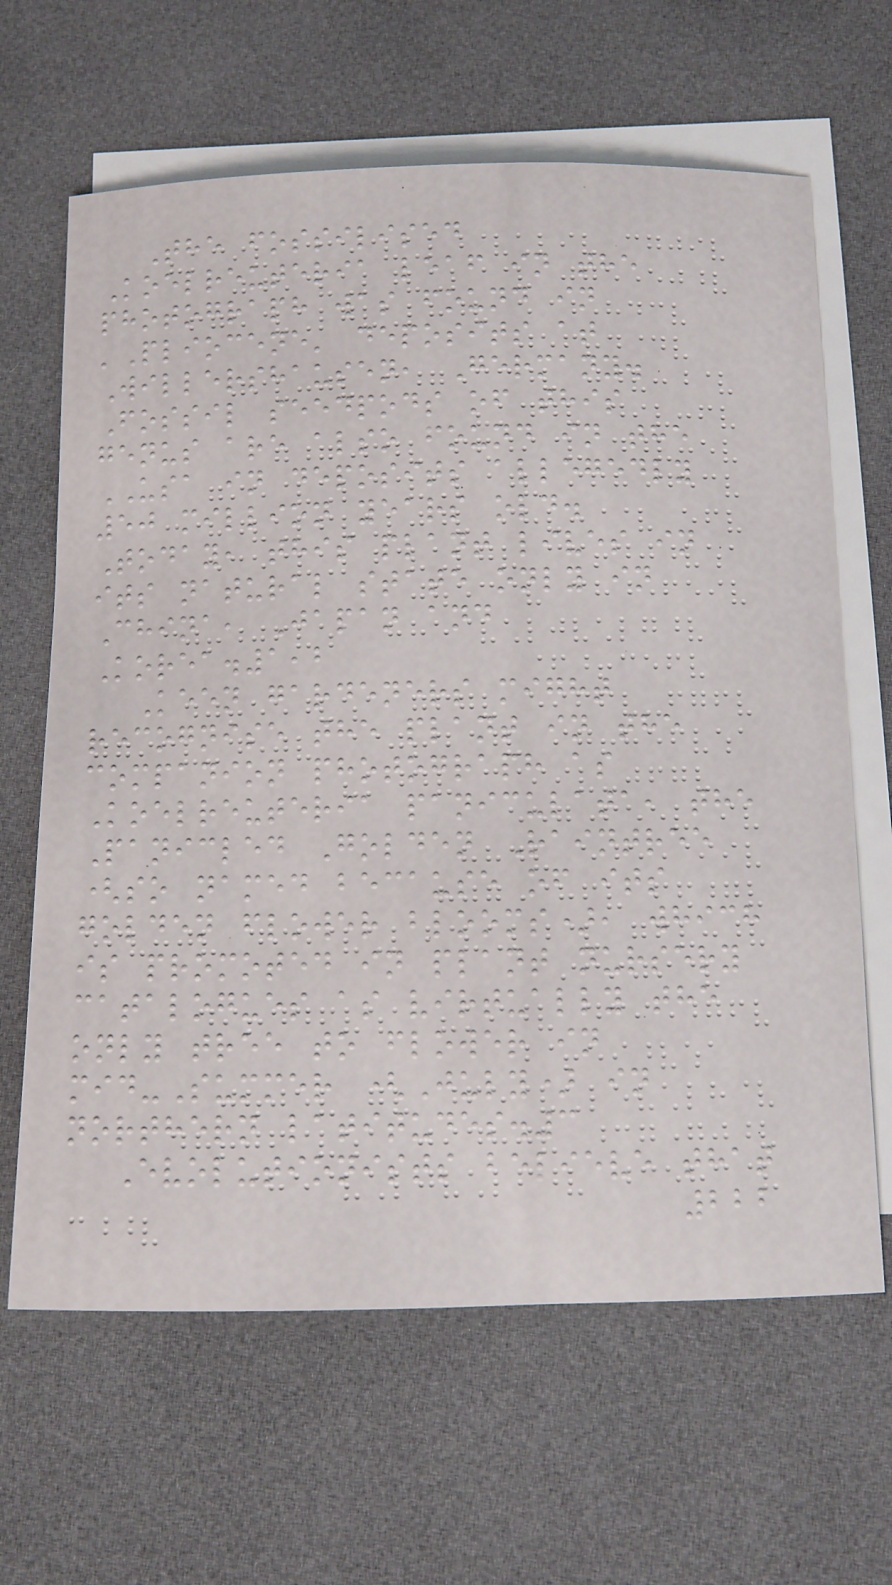The fossilised
Koelreuteria leaf in the
photograph was found in
'Pliocene' deposits at
Willershausen, Germany.
Fossil seedpods of this
genus are also found in the
USA in deposits allegedly
50 million years old.
Today, this plant lives in
its natural state only in
China, Japan and
Korea.1,2
Keen gardeners might
recognise the plant in the
companion photograph as
Koelreuteria paniculata, the
Panicled Golden Raintree
(so named because of its
golden flower blooms), which
is promoted in plant nursery
catalogues as virtually the
only tree to flower in
mid-Summer (July) in
northern latitudes.3
Evolutionists believe that
222
